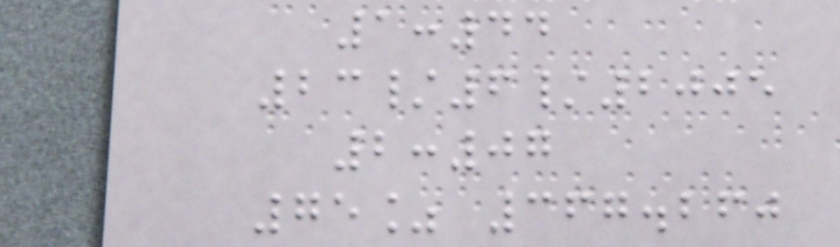1:44
23/6/2005
2:07
75% 367.260
